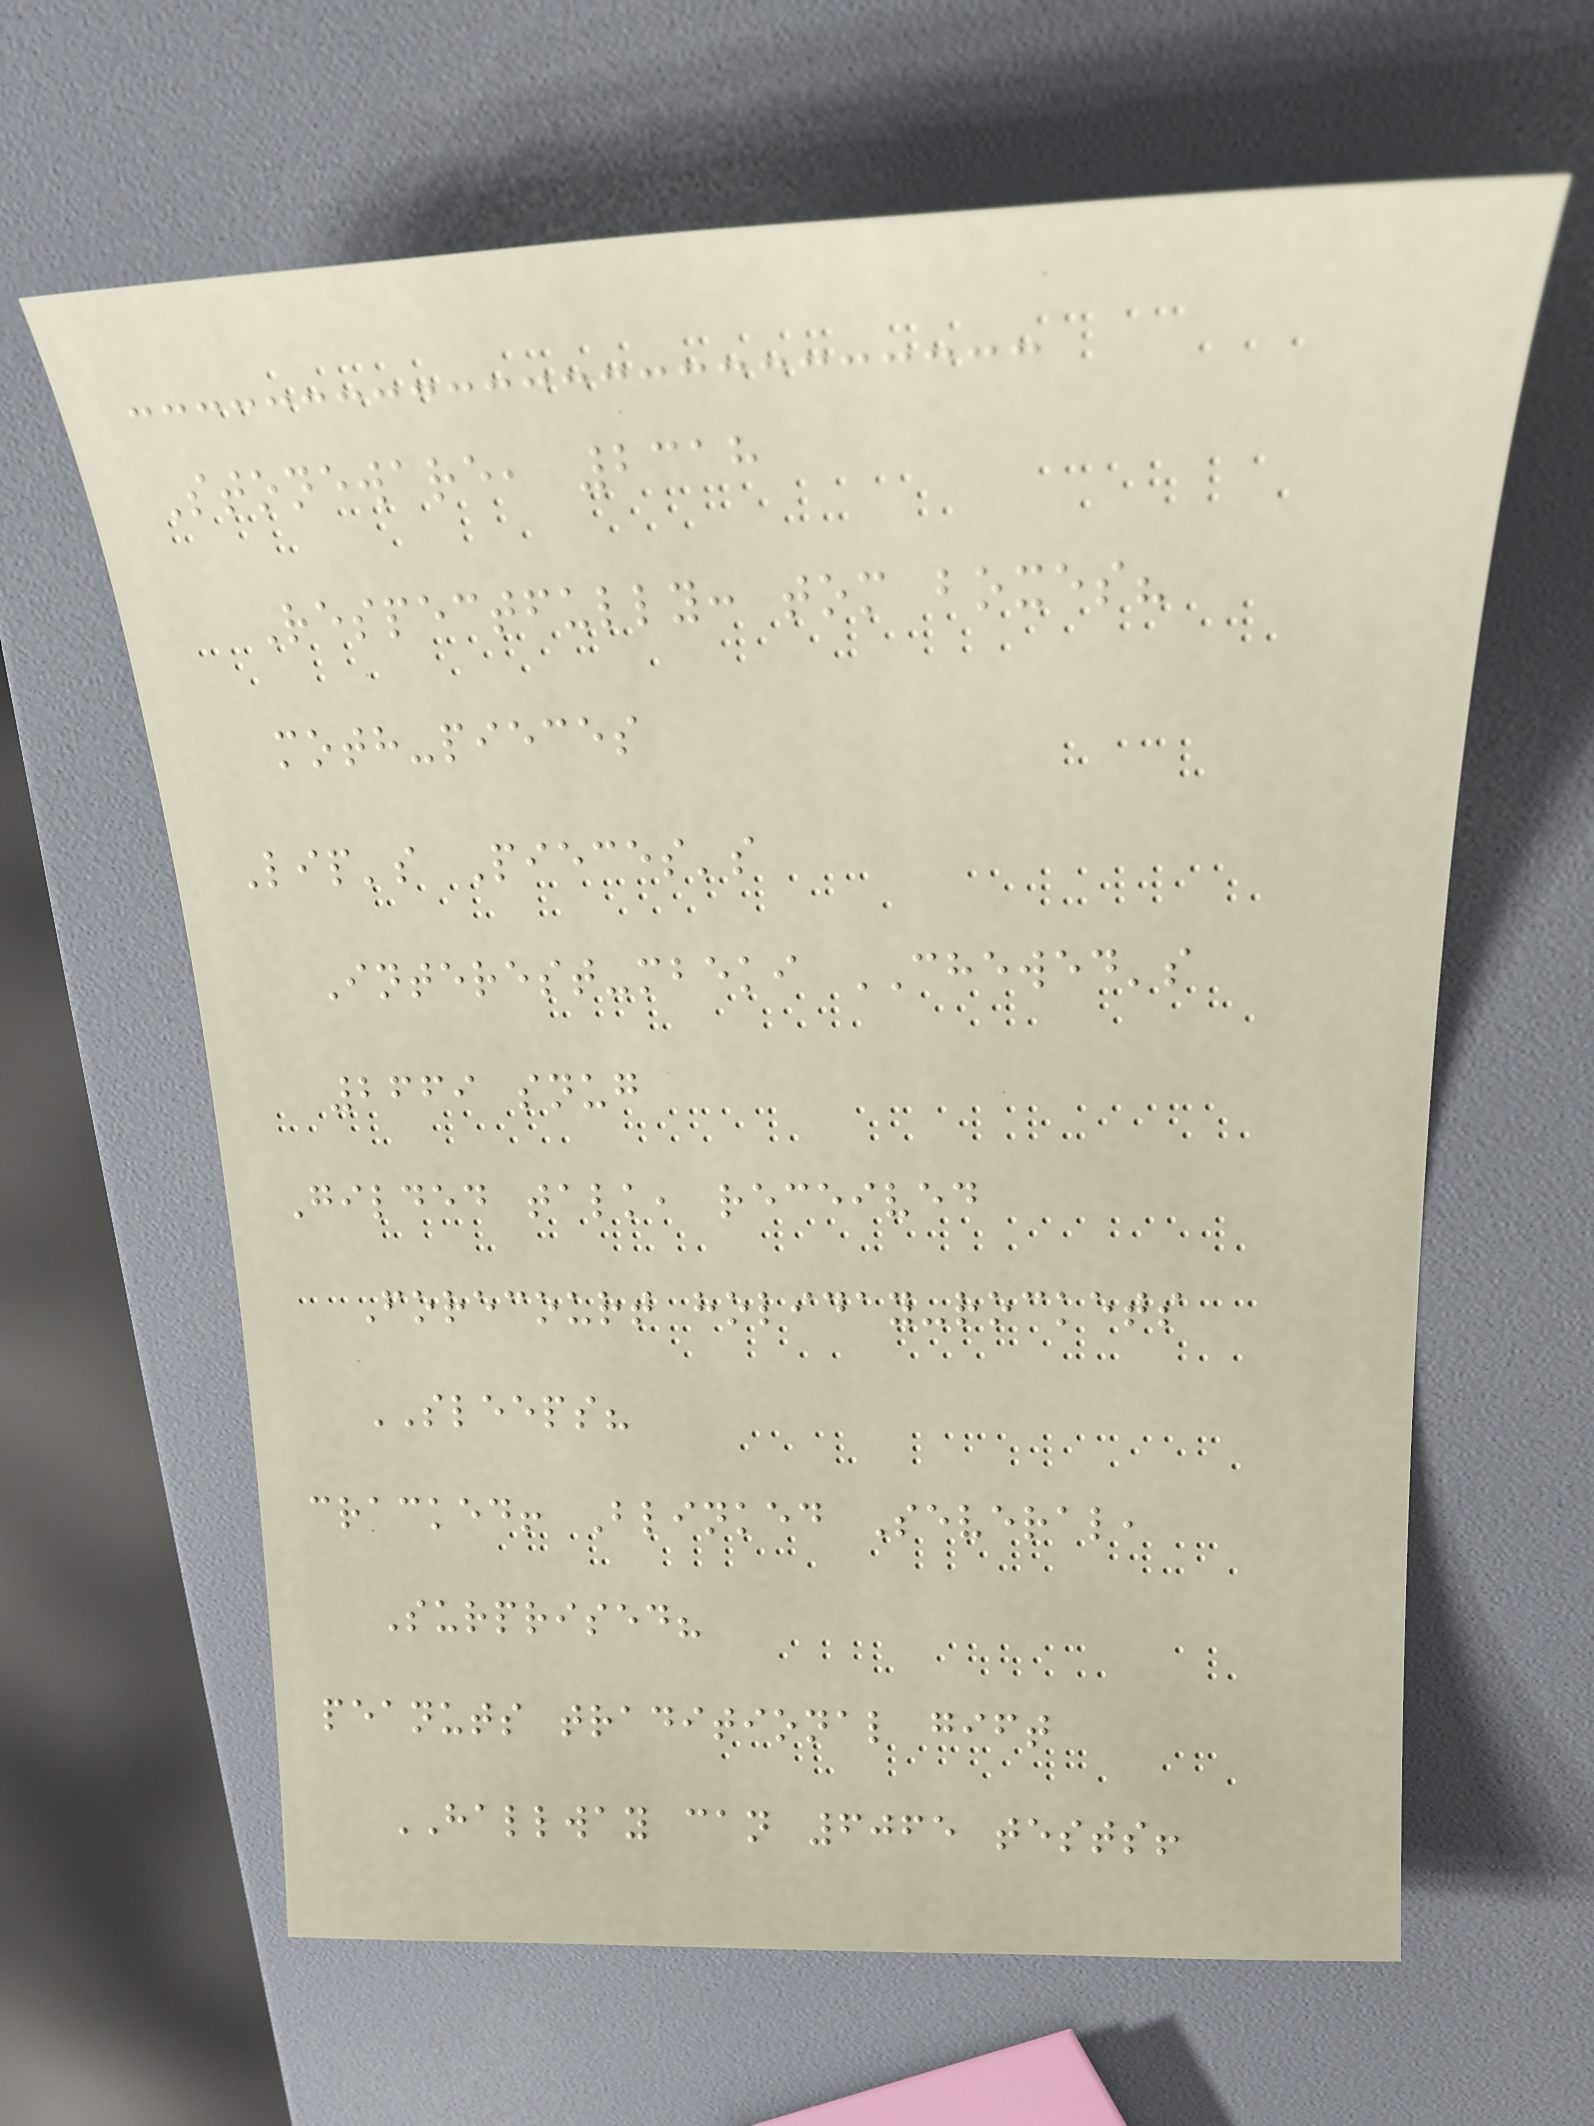Stoneware, 2318
Respectfully: tom boxes?
moth-pieces
Lip's Pieces's
Interest-mbeki CHEWED's
2669 snug
Gilded talk, received
Forecourt holiday-rockets
SLEEPS?
cracked! Blinked Several,
Surprised?
peanuts traditional gift
HALLWAY can 6065 tests!
